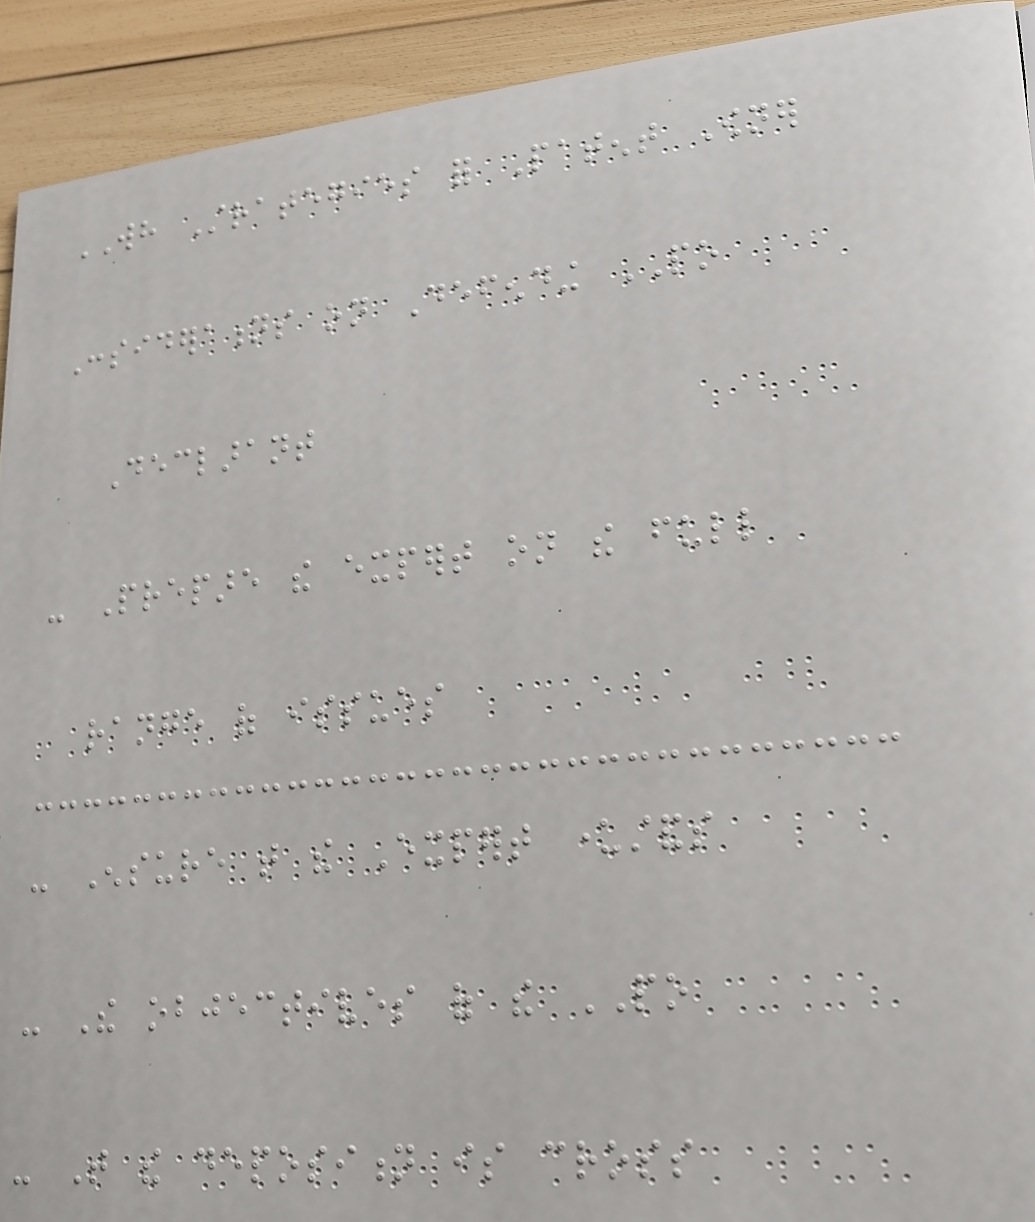WH Strategies for Patent Owner
Considerations on Defending PO
Declarant
- Prepare the expert on the full
range of issues
- Ensure that the Expert understands
- The objectives of the PO
- That the deposition is cross
